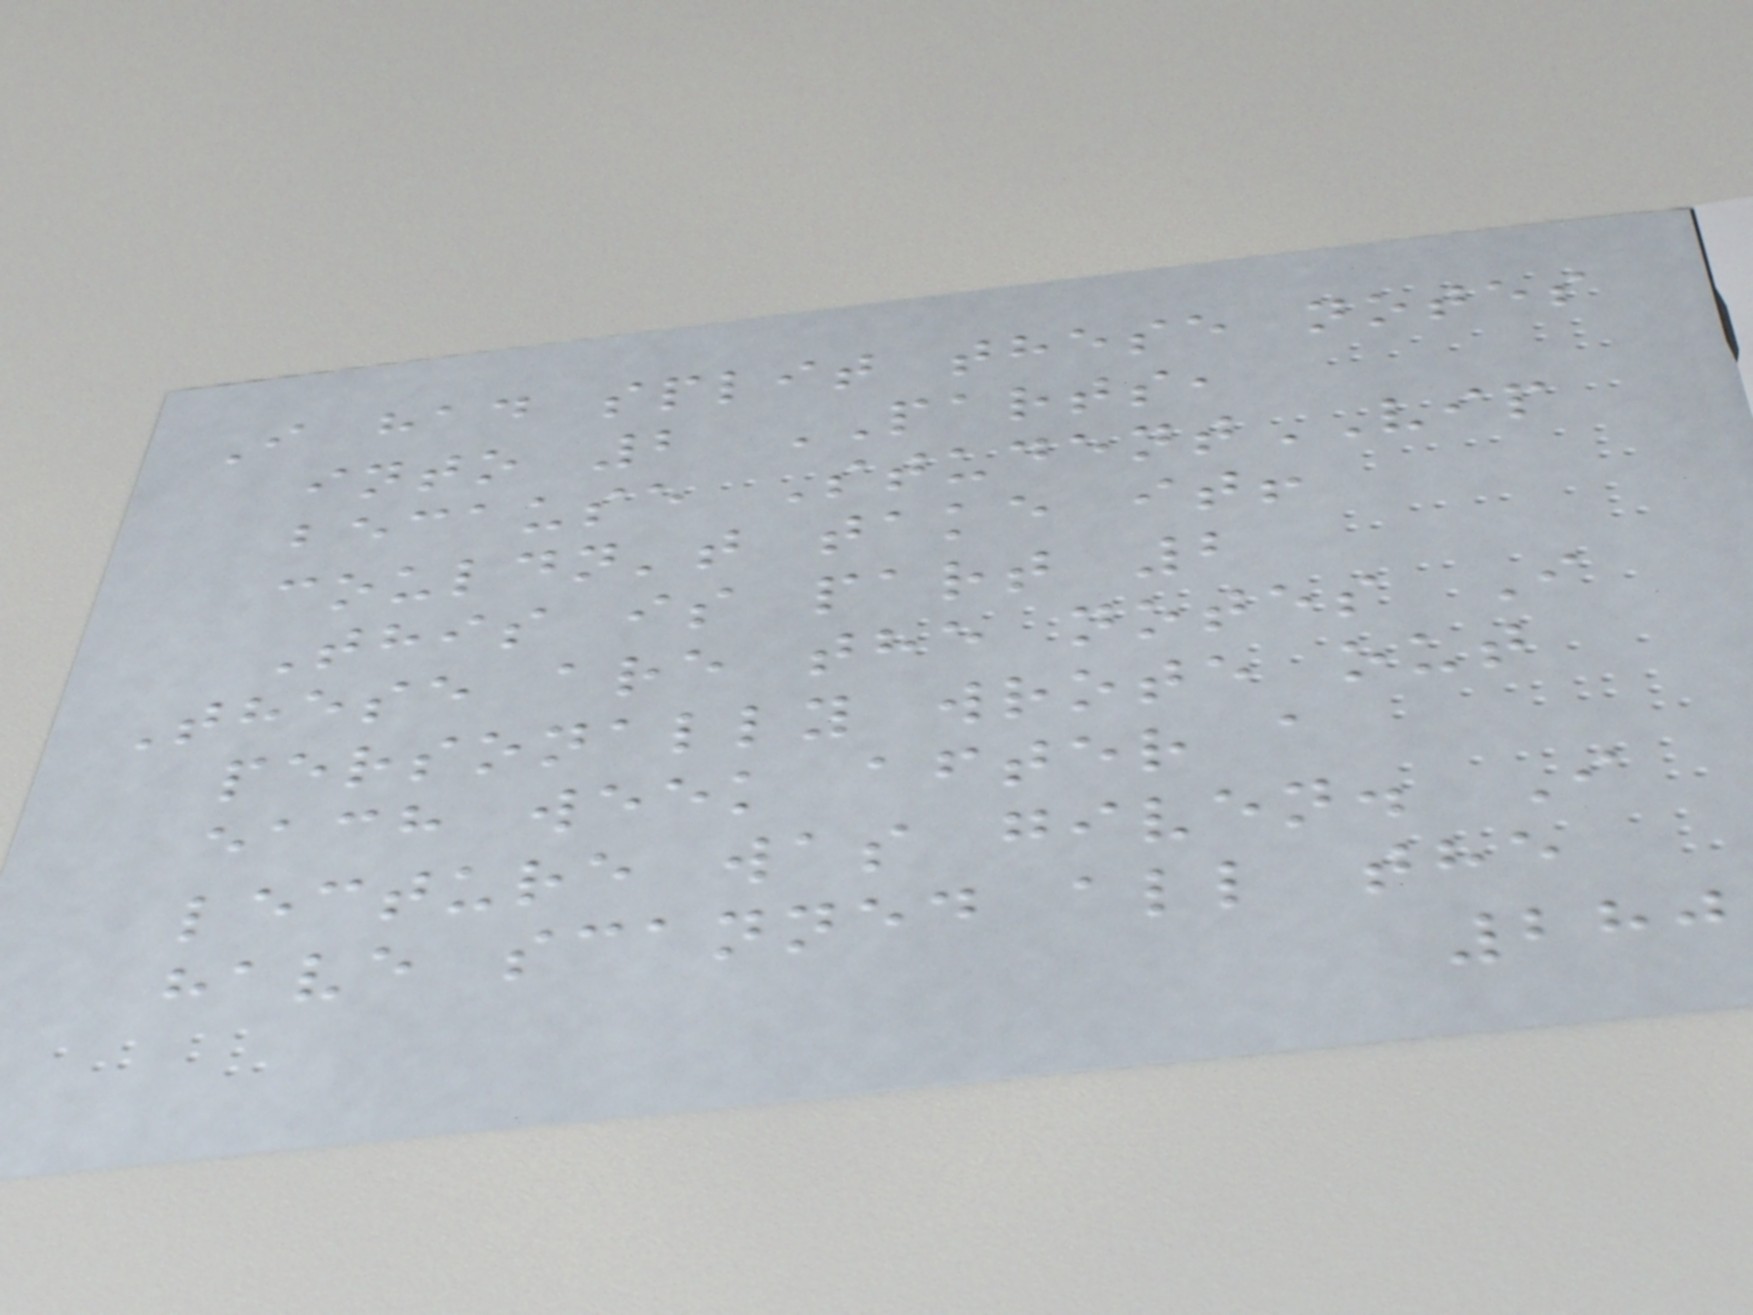I had split these notes
into 2 PARTS,
because StudentVIP
couldn't take it!
This is part 2
These are the notes I
personally wrote out
each week after a
lecture was given. I
have scanned all the
280
